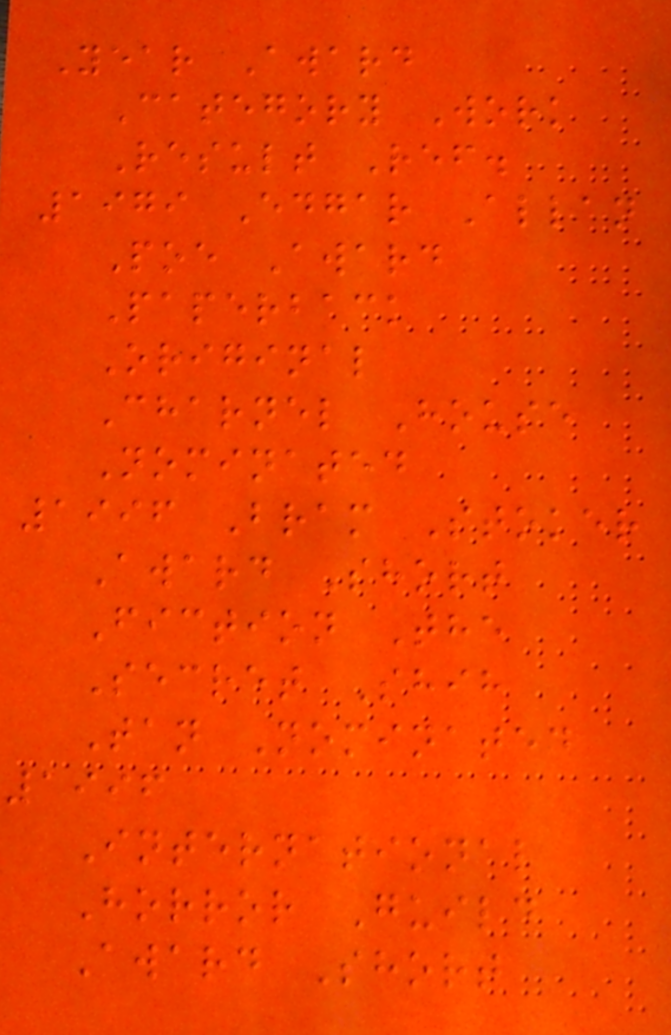Year Award
Category Work
Result Ref.
1979 Edgar Allan
Poe Award
Paperback
Original
Charnel House
Nominated
1996 Bram Stoker
Award Short
Fiction The
Secret Shih
Tan Nominated
1996
International
Horror Guild
Award Short
